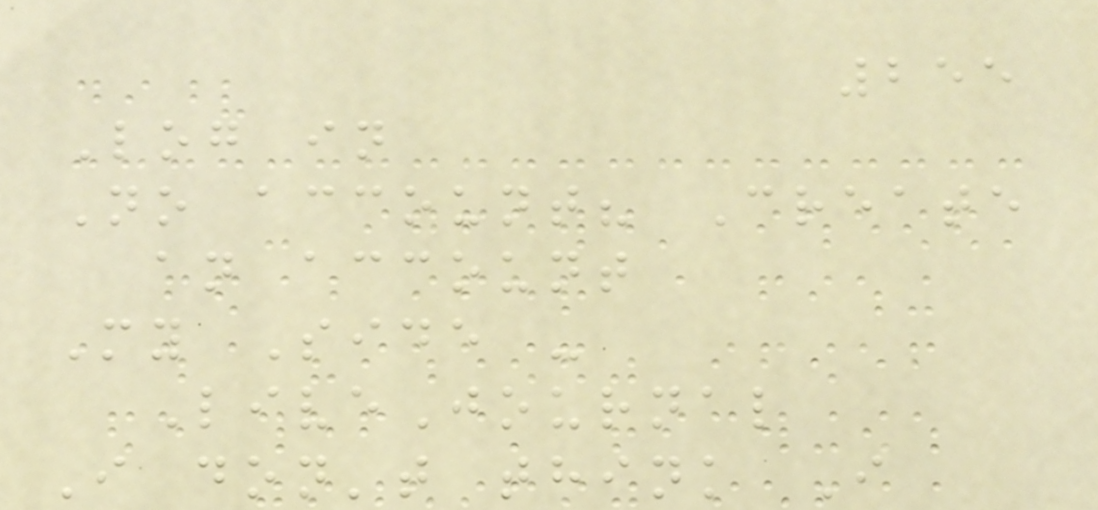255
Log in
No account? Create
an account
My Side -
LiveJournal
I don't think I
